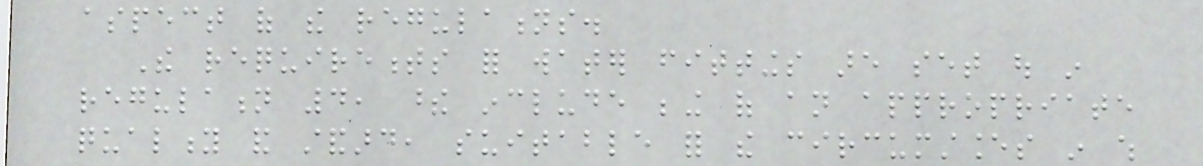aspect of the regulations.
The requirements for water fittings are set out in
regulation 4, these include being of an appropriate
quality and standard, suitable for the circumstances in which
